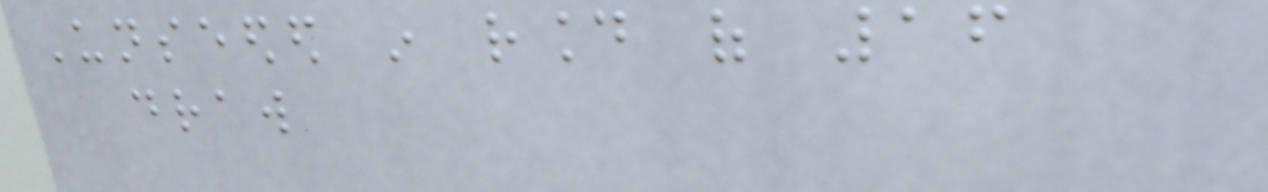Unseeded in round of 16
draw
